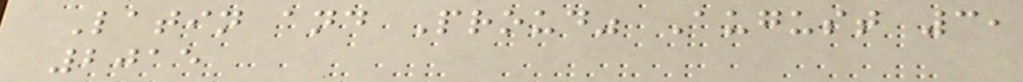Latin and Proud" August 3,
2015
